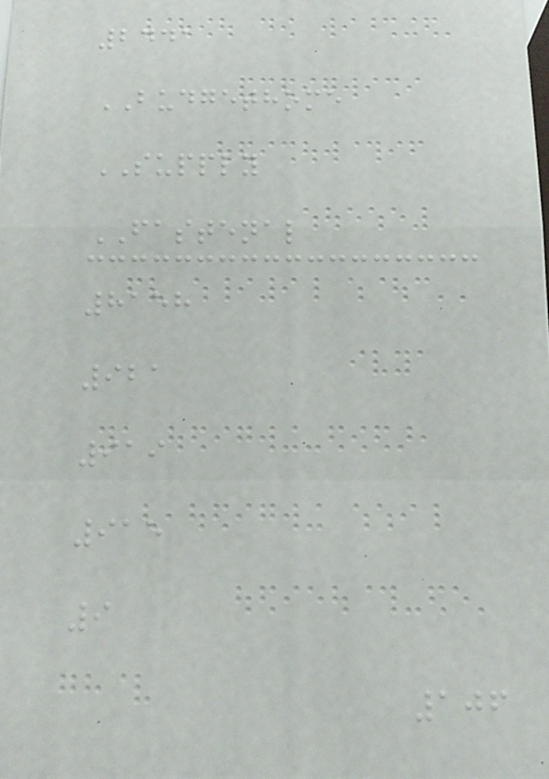2441
BUDGETHOME
SUPPLY
FASTENAL
8158
921
919
915
9
106
